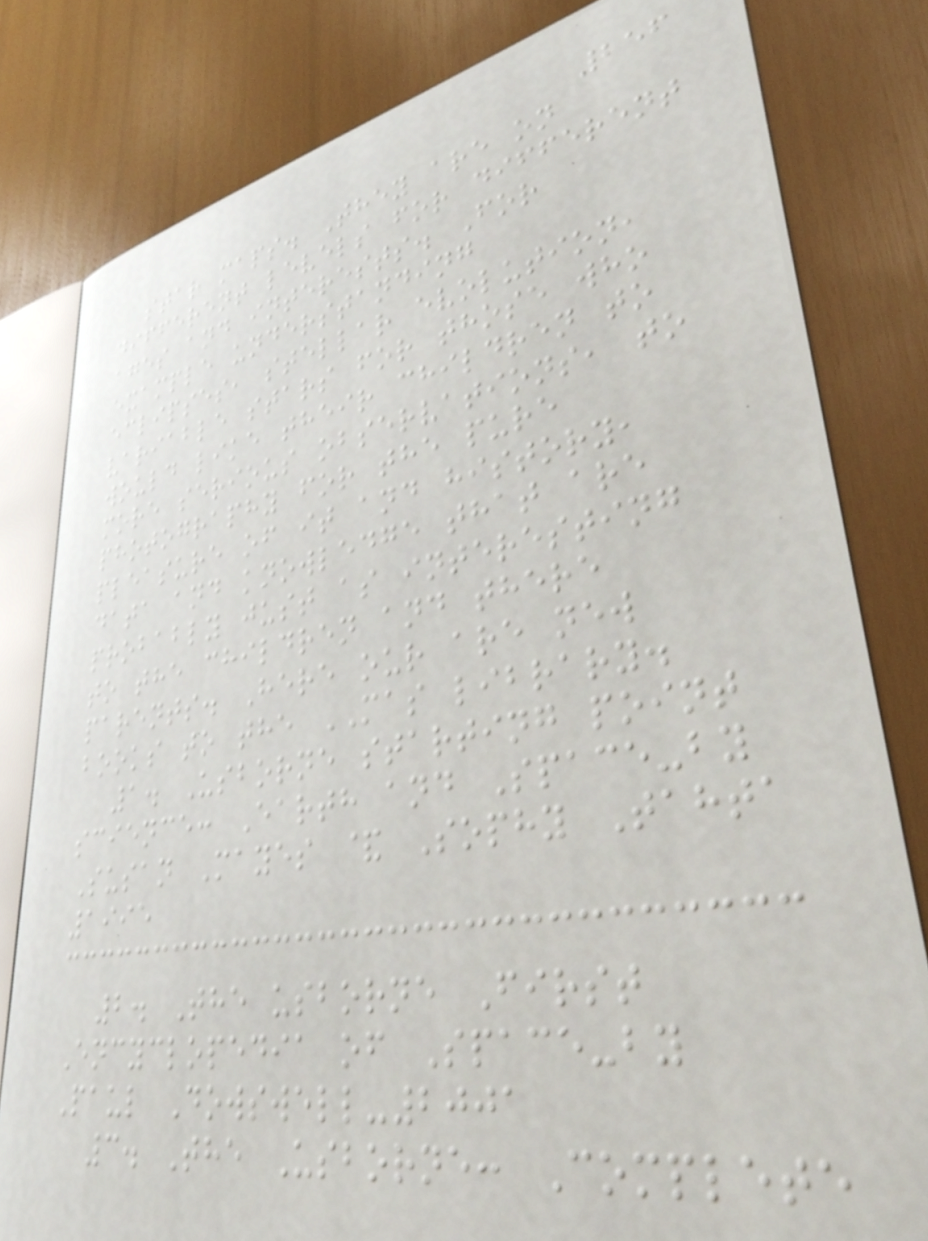256
star maps. They are on
different levels for different
ages and interests. For
example understanding
eclipses, stellar evolution,
variable stars for those who
would like their children to
more serious observations, to
photography for the pure
pleasure of it and history,
data and knowledge that are
probably just as interesting
to the children and there
parents. Here our are new
books to the MAS library.
1. Usborne starting point
science: Earth and Space-by
Susan Mayes & Sophy Tahta
1995
2. The usborne First
Encyclopedia of Space-by
Paul Dowswell-2001
3. The Usborne: Complete
